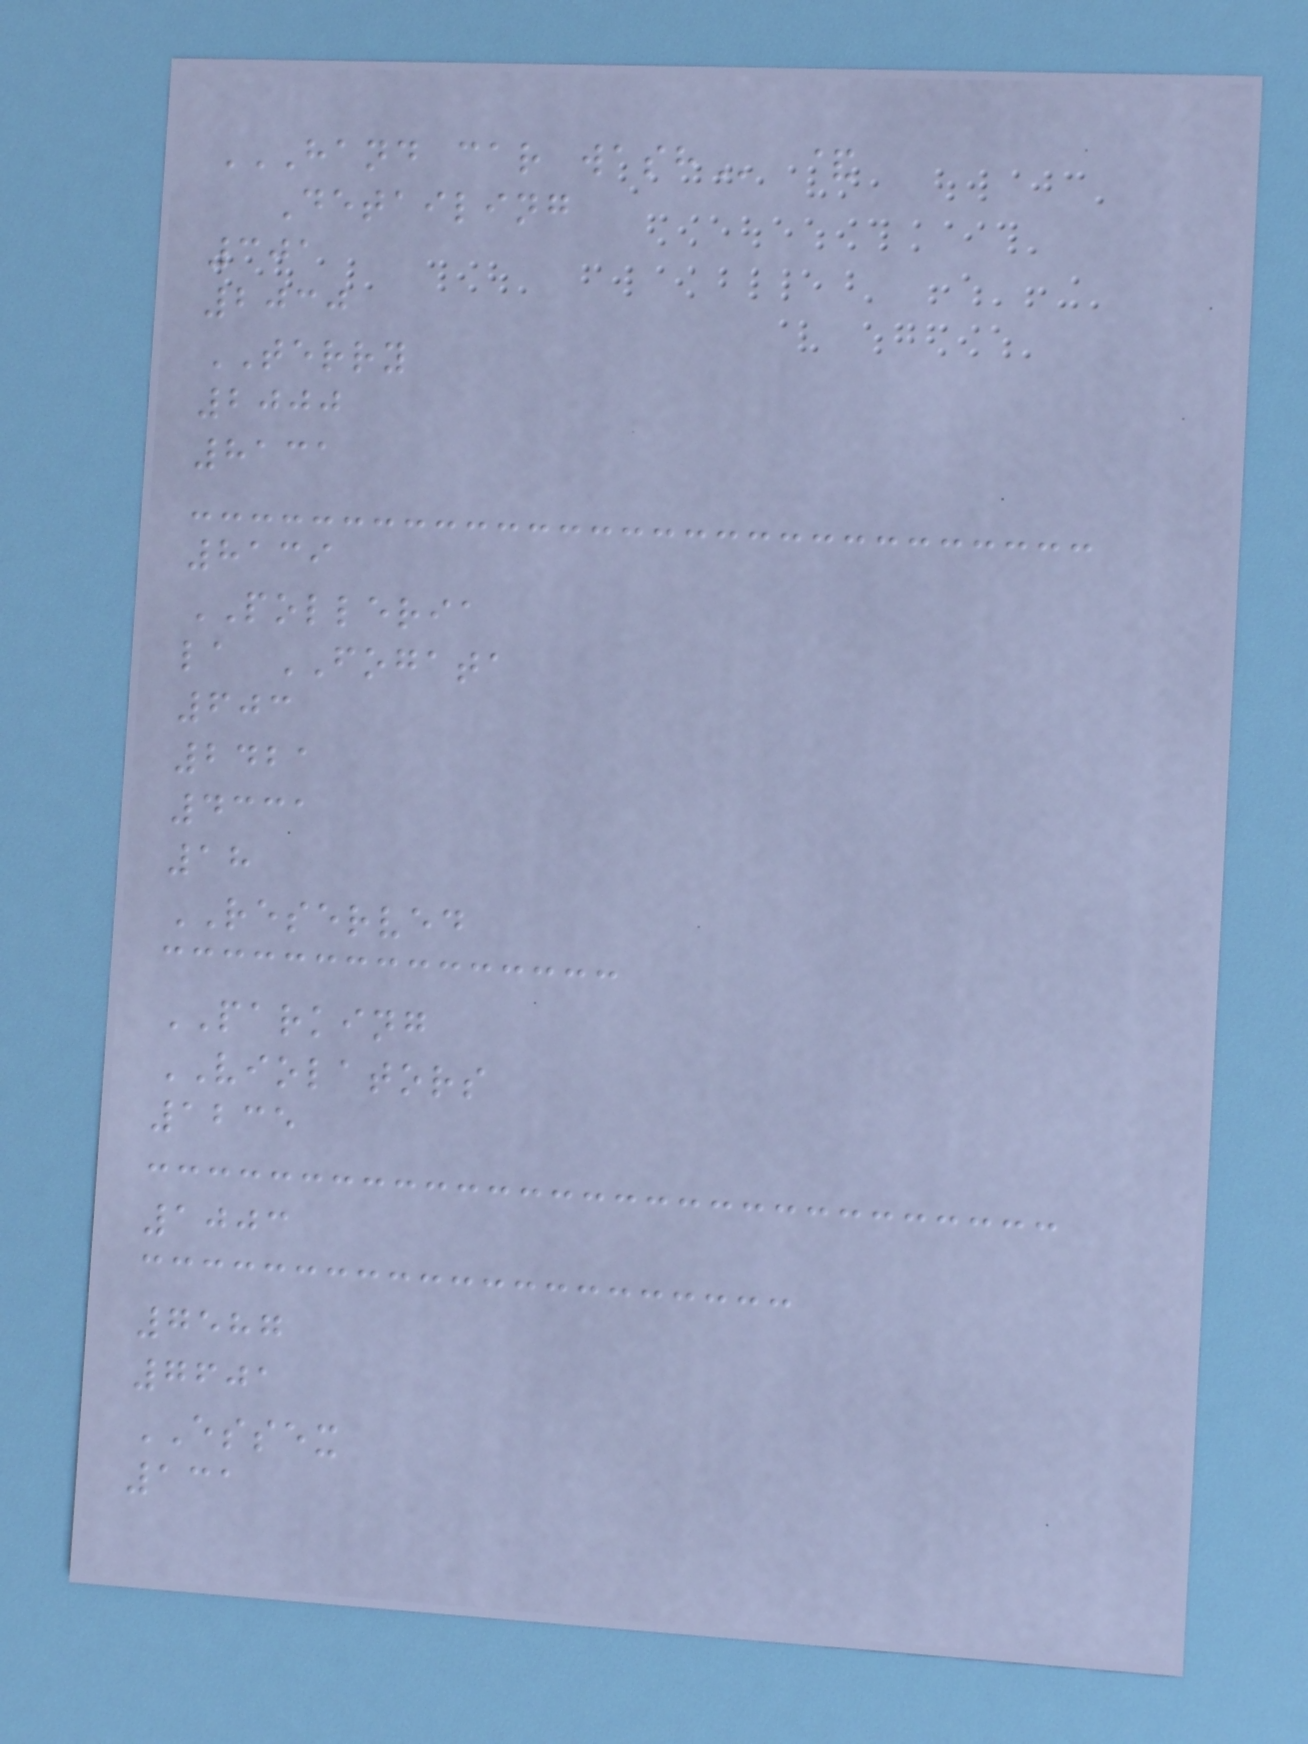HAND CAR WASH &
Detailing
301
2030
TERRY
2000
8131
8139
POLLERIA
la FOGATA
603
2421
4331
18
RESERVED
PARKING
VIOLATORS
1235
1003
7587
7601
ESSEX
131
